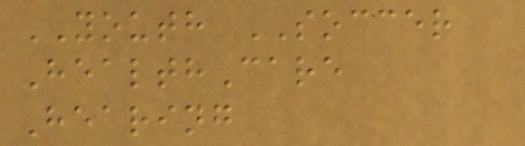YOUTH SOCCER
HealthCare
Hearing
